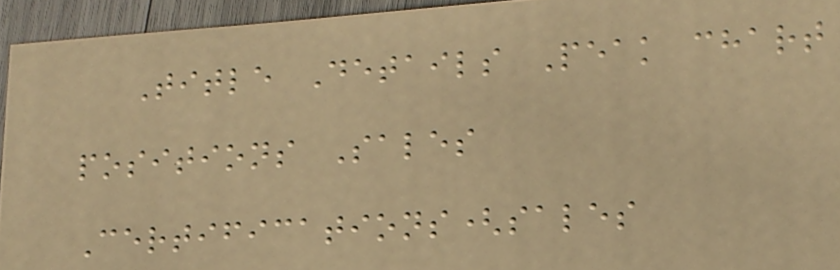Title Details Peak chart
positions Sales
Certifications(sales
